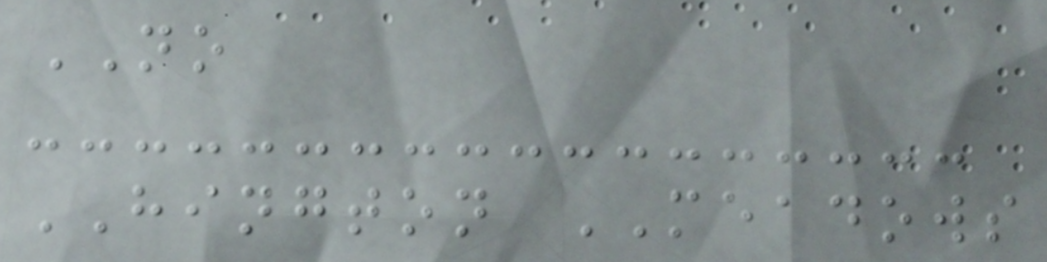NO
HINGTON MEADOWS
